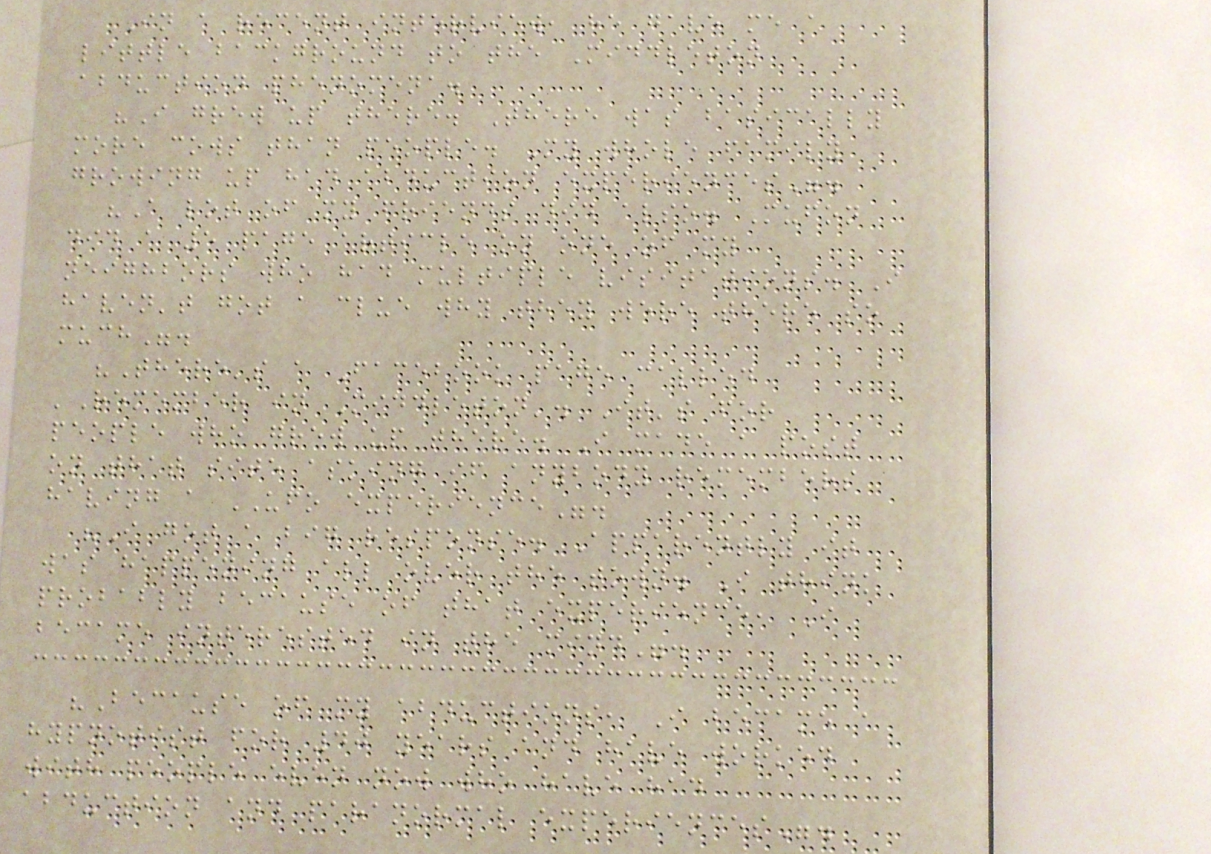In a recent interview, he gave me a
little background to the Middleton
abduction phenomena.
"I grew up there. There was basically
more cows than people. My whole family
growing up had abduction experiences".
"A lot of my friends did also. Mufon
did a 5 page article on one of my
neighbors who had multiple visitations. I
haven't got a clue why they were there so
much".
"There's a Facebook page called
'Remember in Middleton'. It's for
people who grew up there. I made a post
on that site asking if anybody remembers
having a UFO experience".
"I got a big response. Apparently it
was happening all over the town. I think
probably because of that experience, I
became interested in the mind".
"Because of my abductions, I became a
hypnotist for 40 years and have worked
with people even now who have had
abduction and paranormal experiences".
